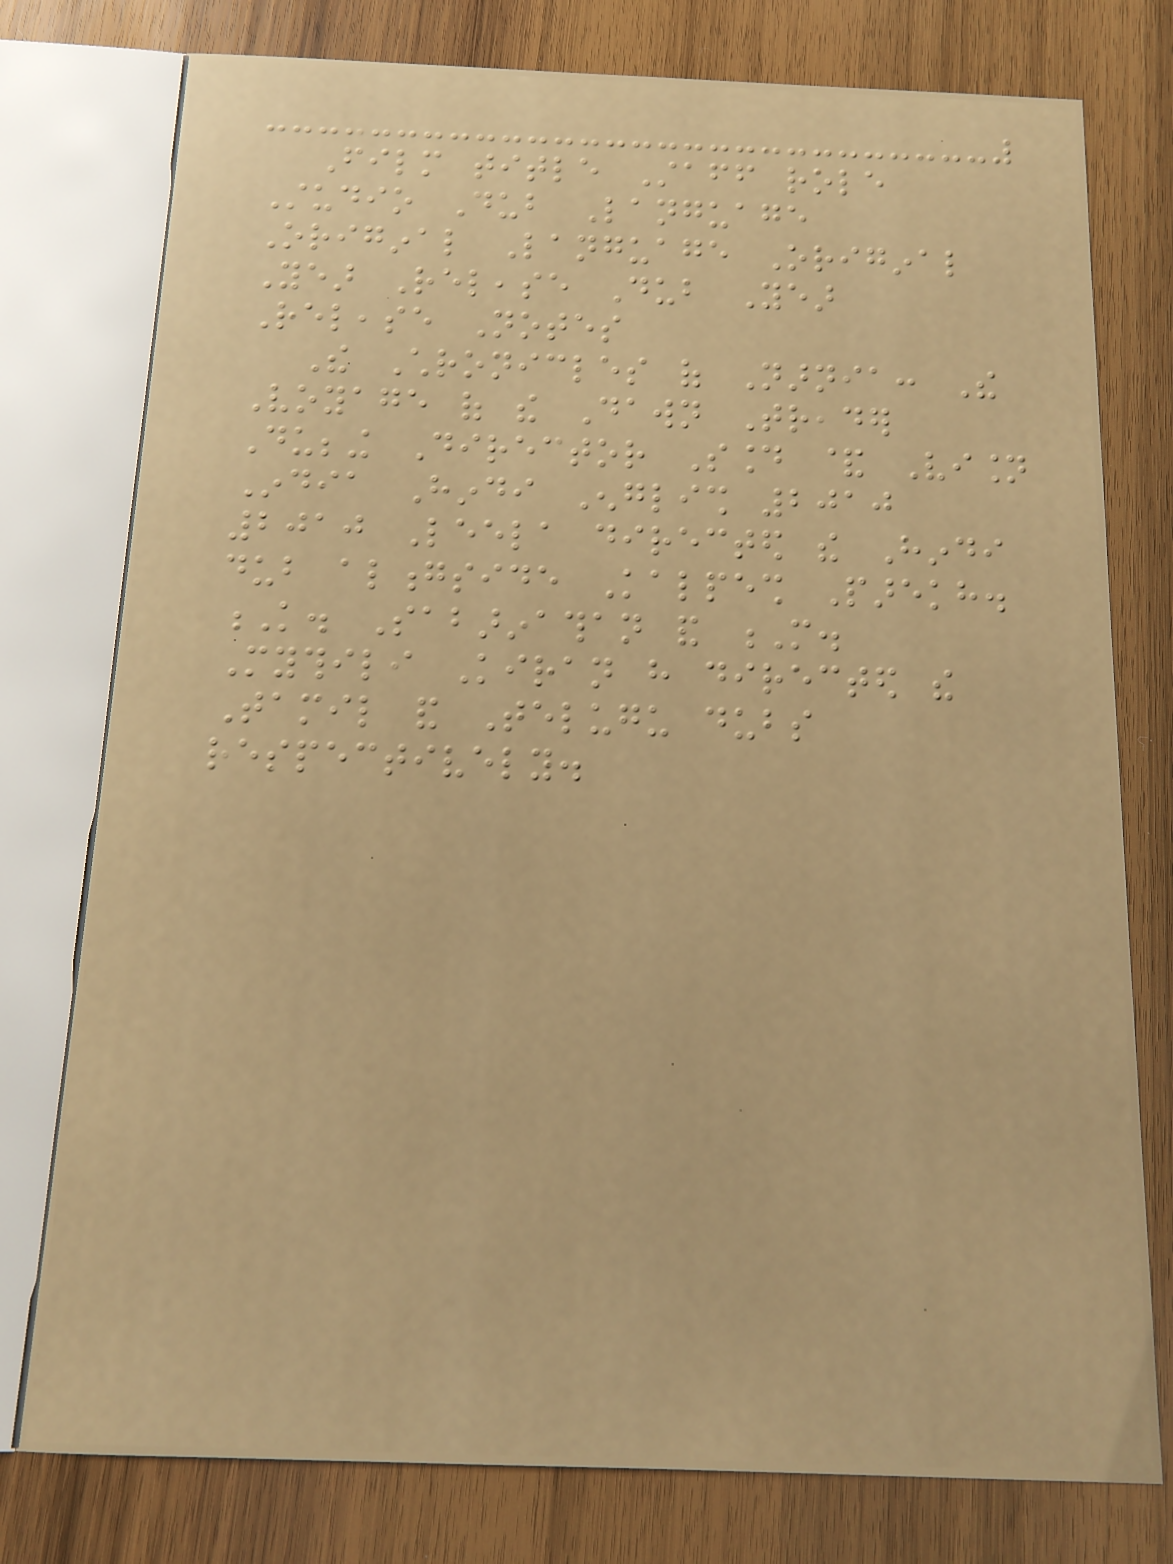Film title Staff role
Studio Dub Language
Original Language Original
Year Release Dub Year
Release Notes
The Chronicles of Narnia: The
Voyage of the Dawn Treader
Dubbing Director Sound & Vision
India Hindi English 2010
2010 Leela directed the Hindi
dub alongside Kalpesh Parekh.
K. Sabarinathan and M.
Mythili Kiran have directed the
Tamil and Telugu dubs
respectively.
